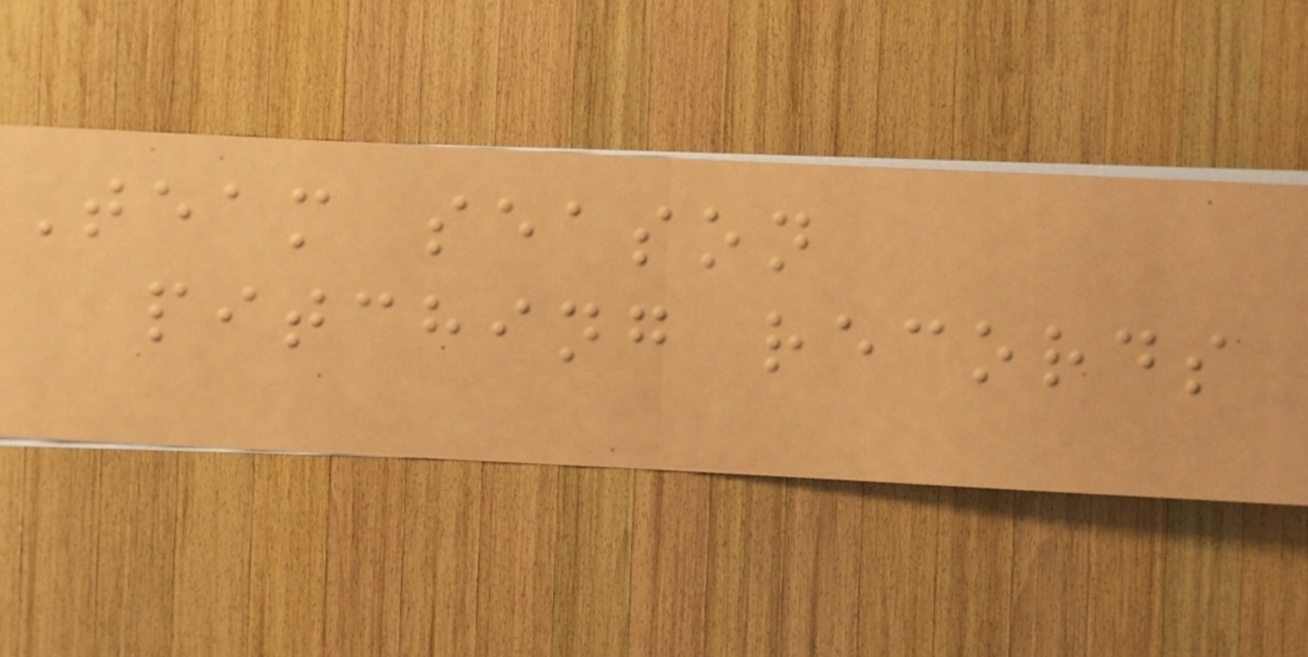Team season
pitching records
